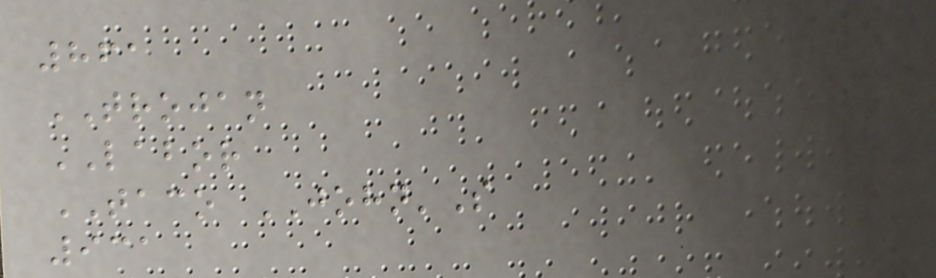861
TROJAN
LABOR
TACO JOHN'S
931
